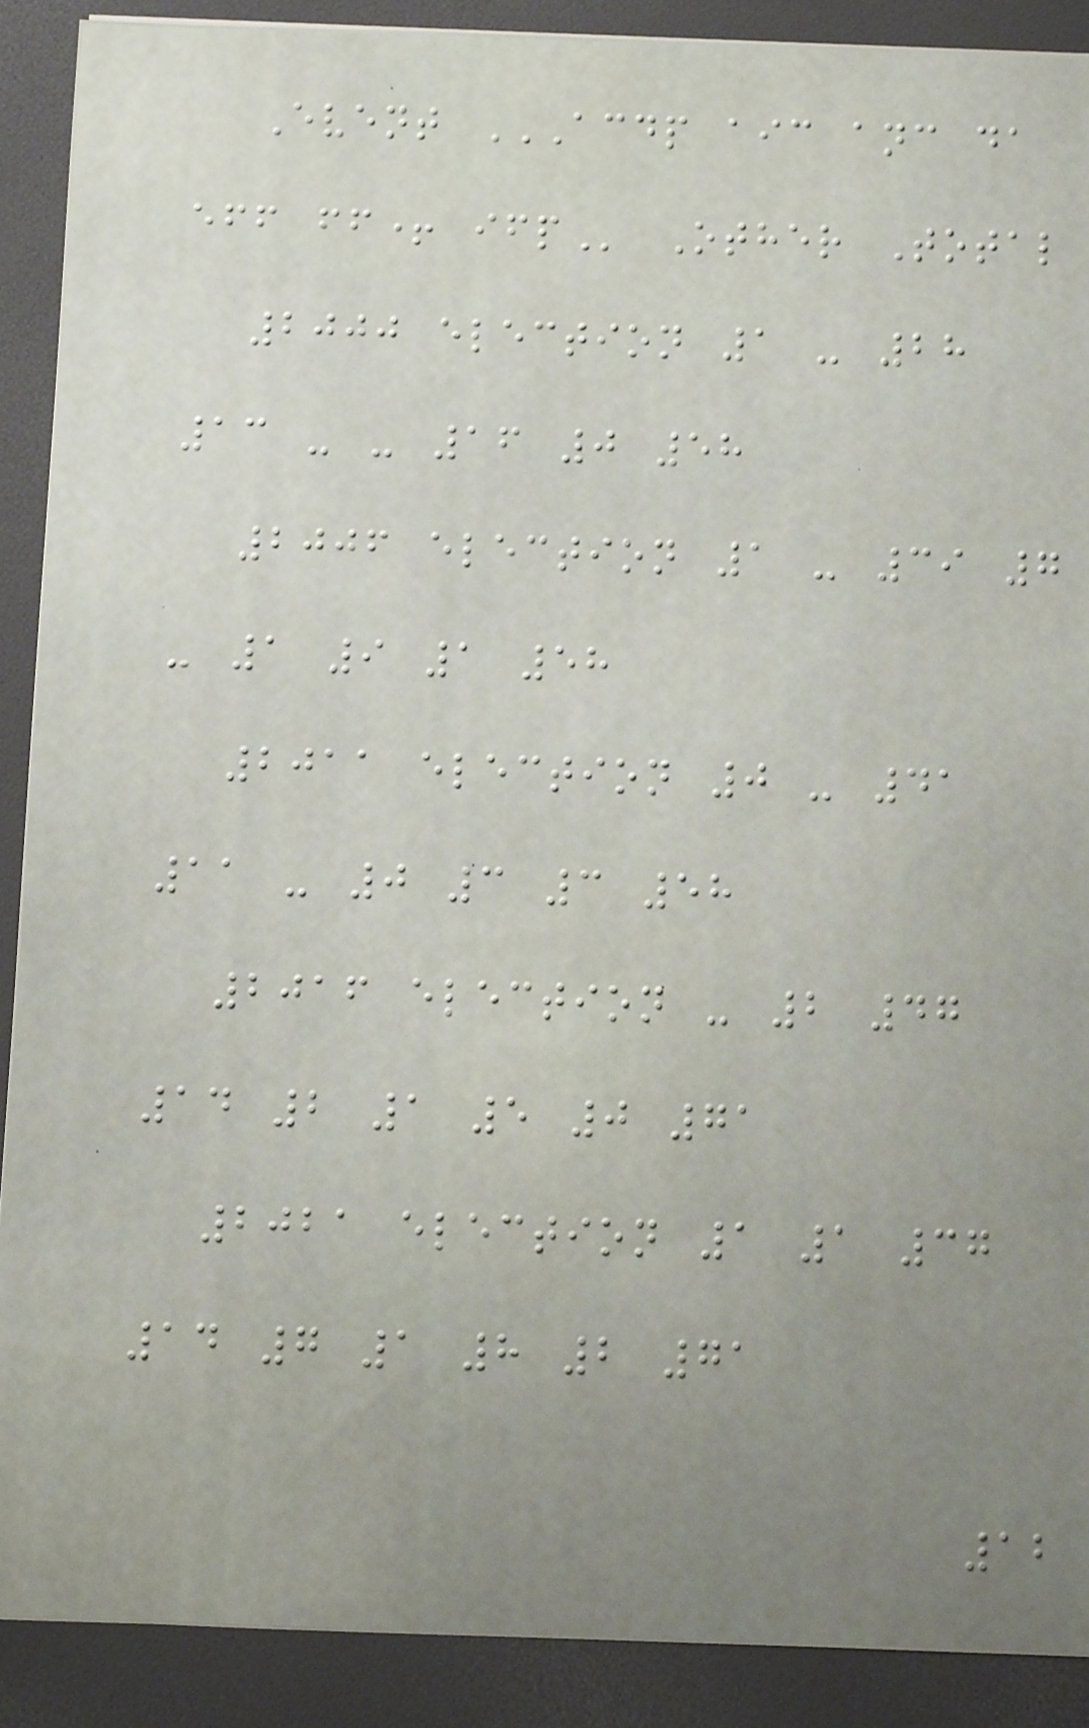Event ACDP AIC ANC DA
EFF FF+ IFP Other Total
2000 election 1 - 28
13 - - 16 0 58
2006 election 1 - 39 7
- 1 9 1 58
2011 election 0 - 41
11 - 0 3 3 58
2016 election - 2 47
14 2 1 5 0 71
2021 election 1 1 37
14 7 1 8 2 71
12
